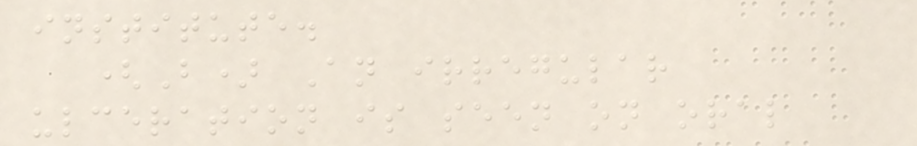institute.
(B) An irregular
ulceration is seen on oral
